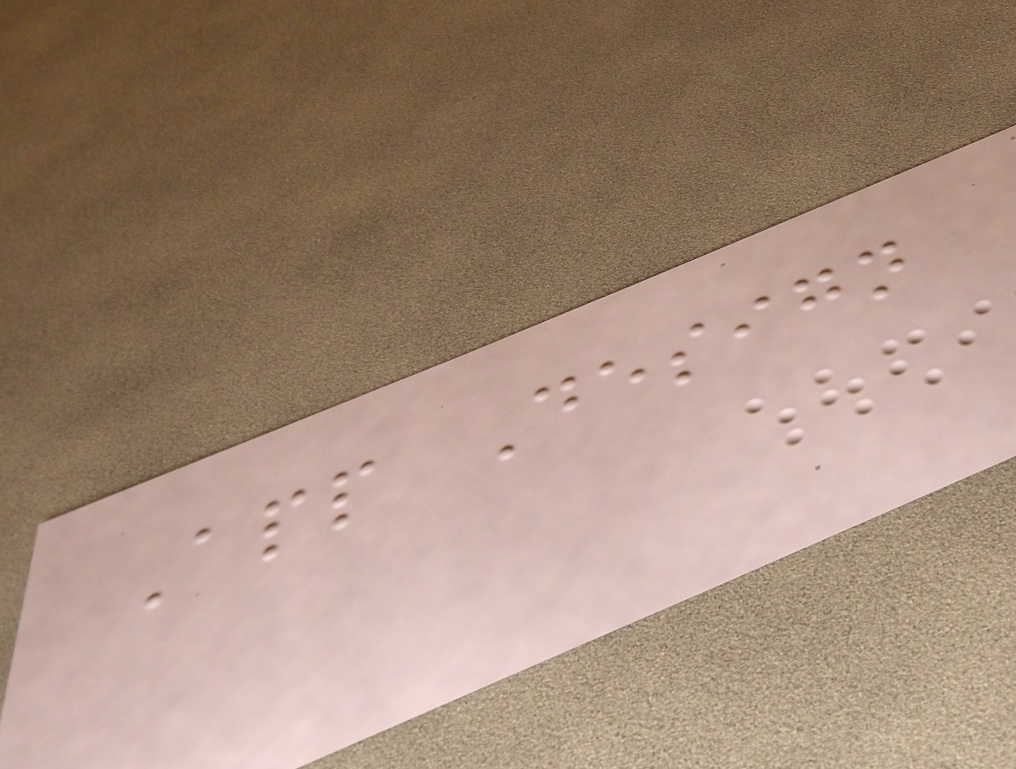App Design
